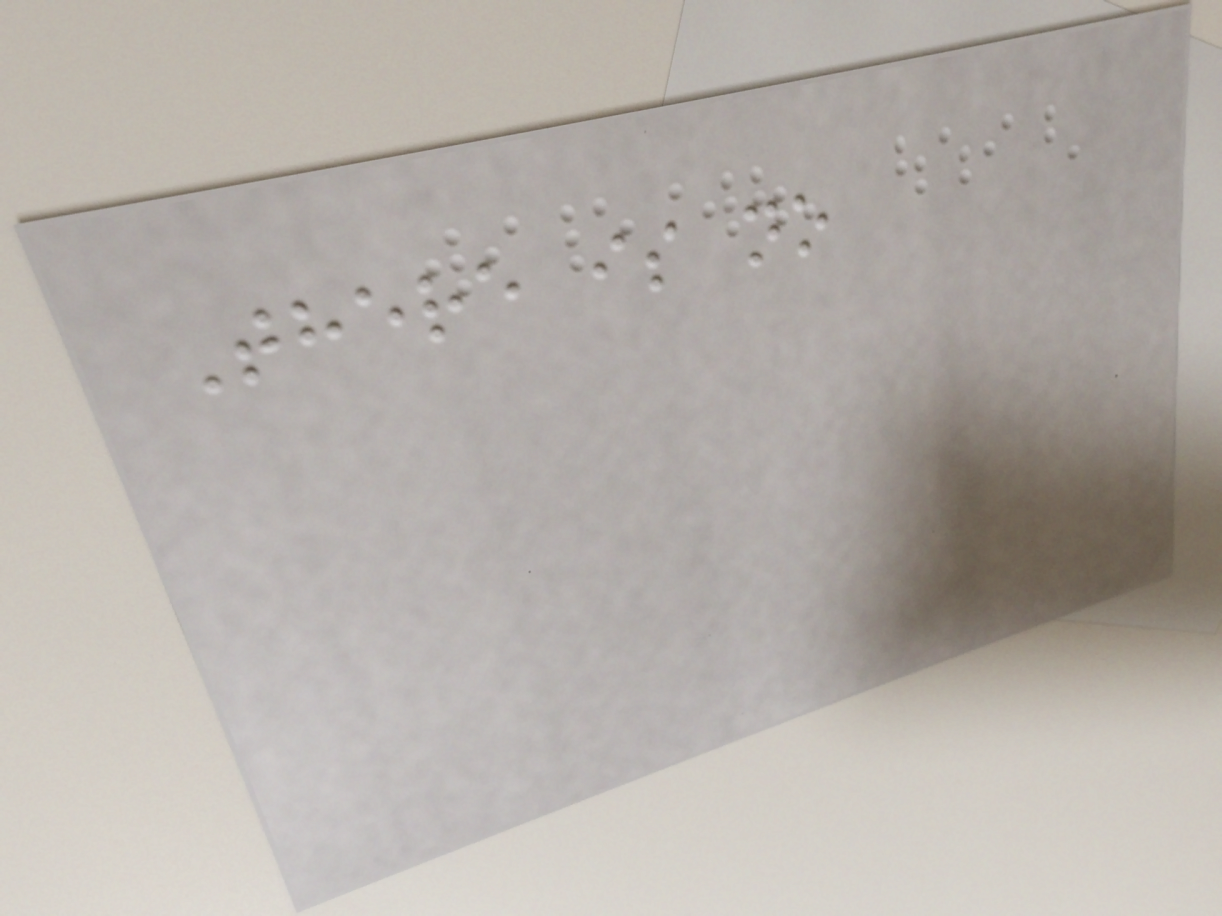There is no
